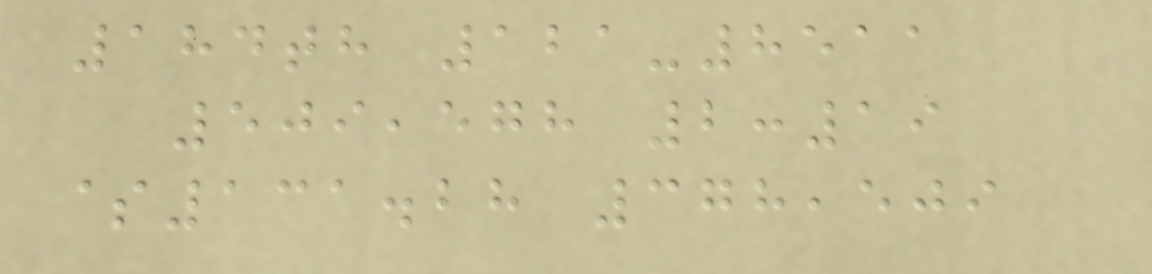184th 121-8511
509,578 2:19
$131.28 378,509
